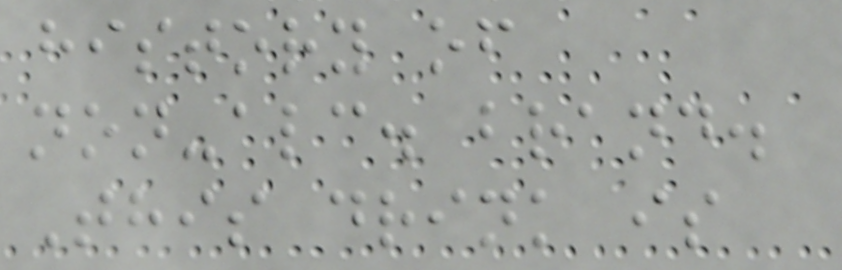history of
non-alc. brand.
This drink is
